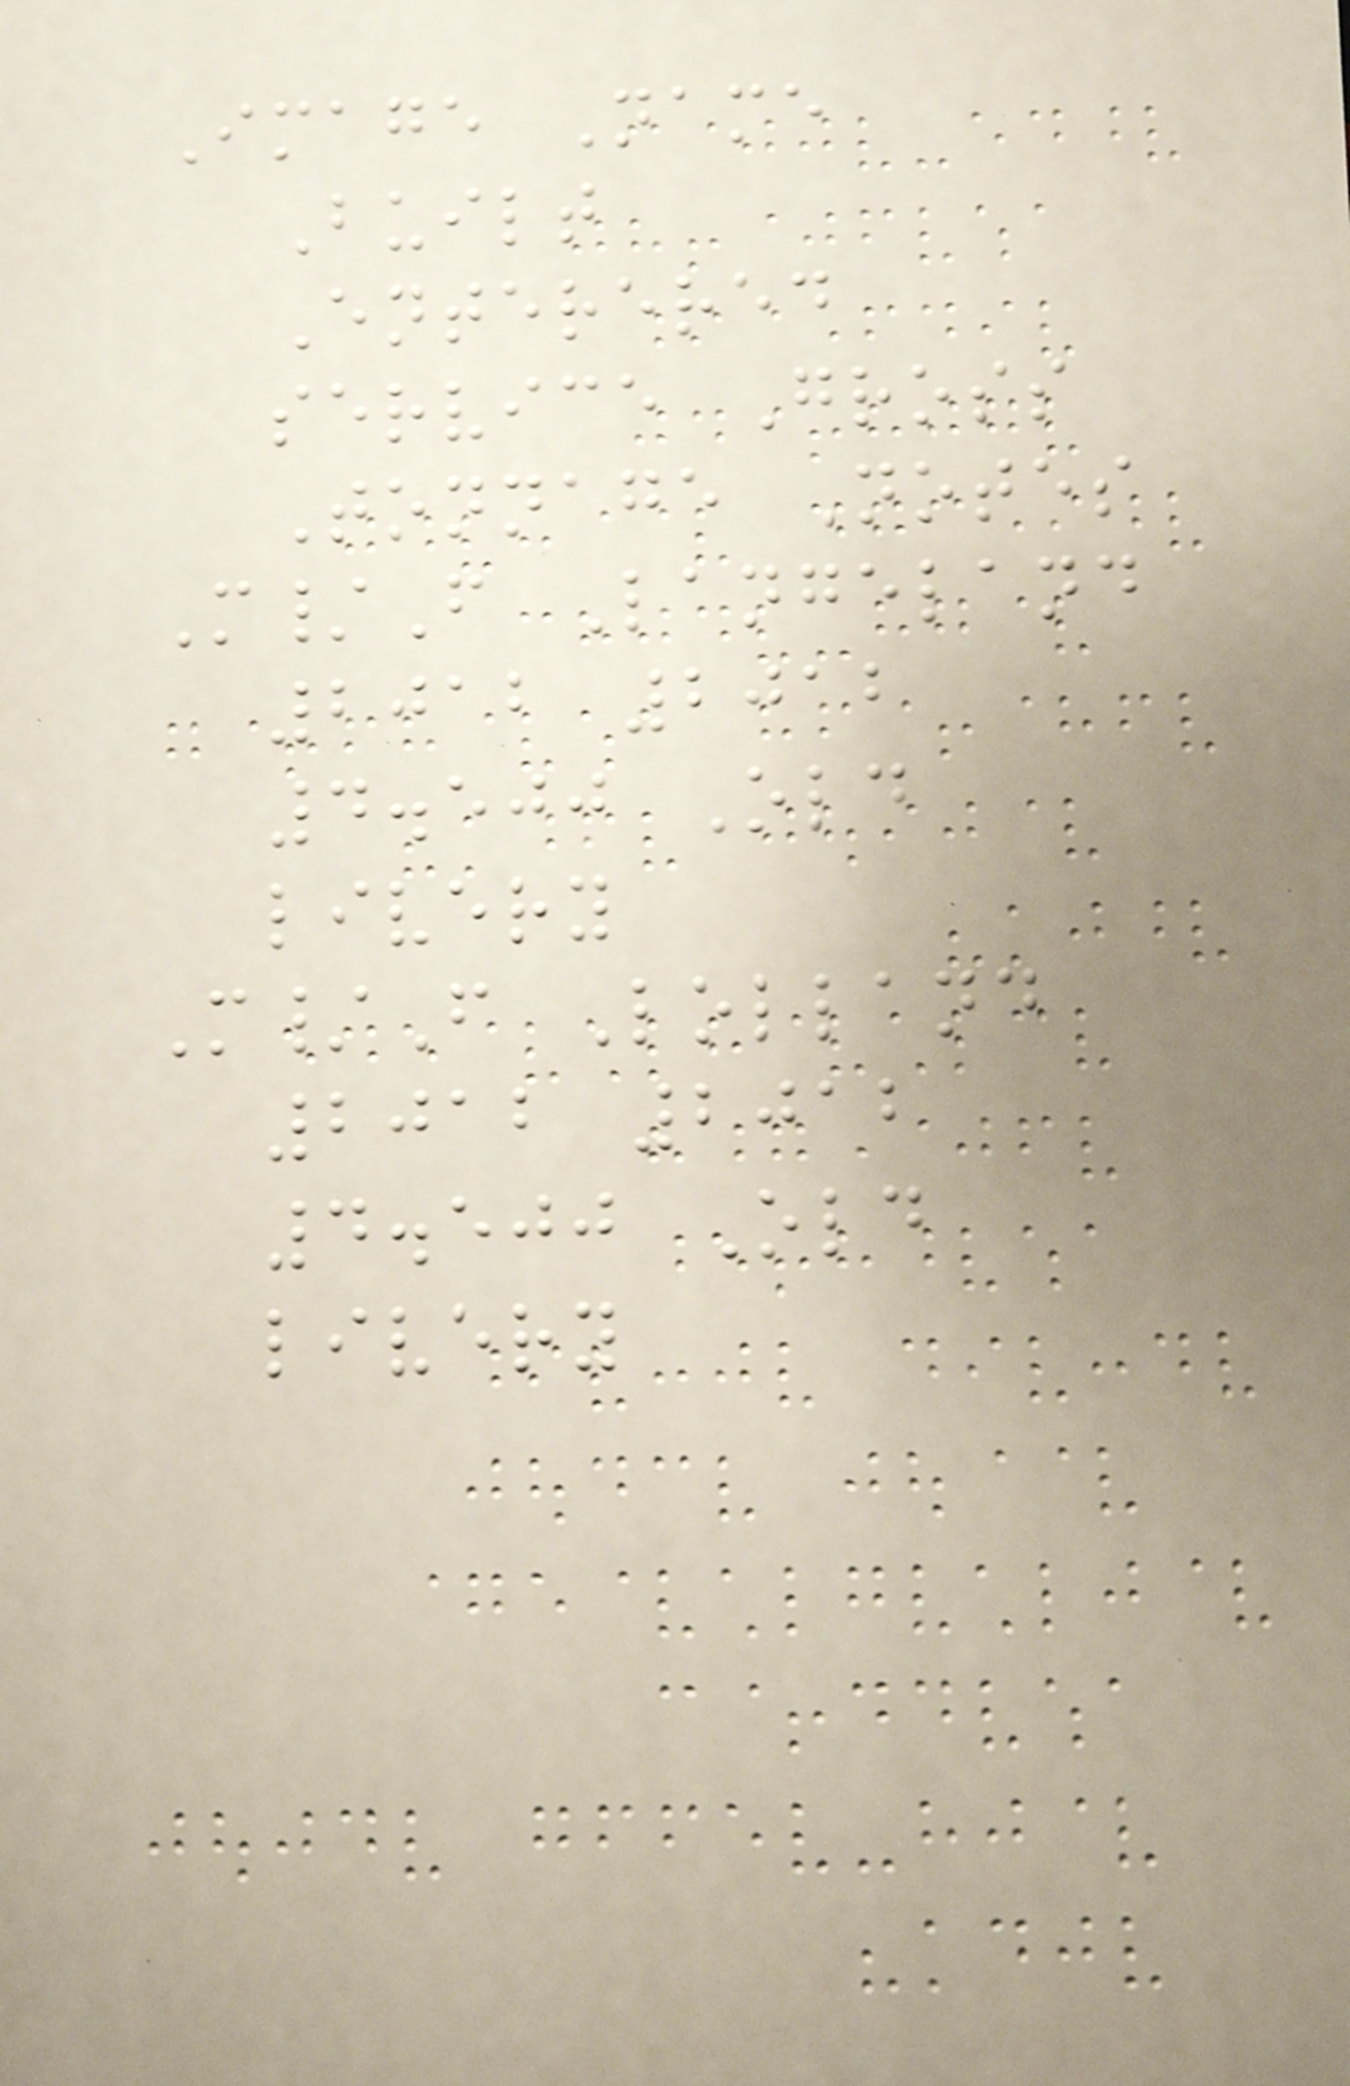Image Name
Built
Enterered
service Gross
Tonnage Notes
M/F Langeland
2012 2012
4.500 Old
livery
M/F Lolland
2012 2012
4.500 Old
livery
